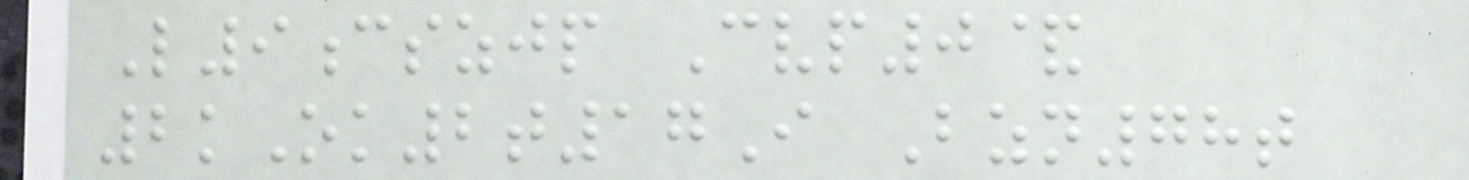L9cszjp Cvp0&
2kOk2t17I Bzn78t
